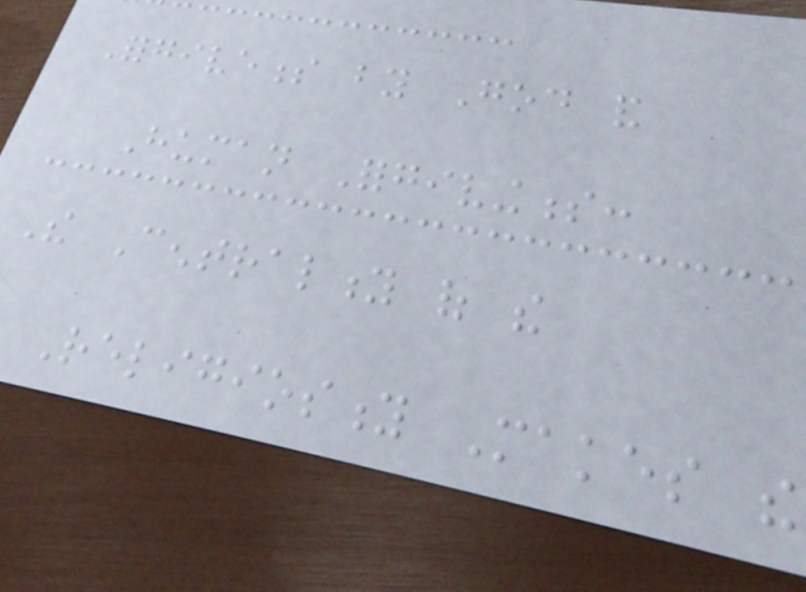Forgiveness by God and
Human Forgivingness:
The Centrality of the
Religiosity Makes the
